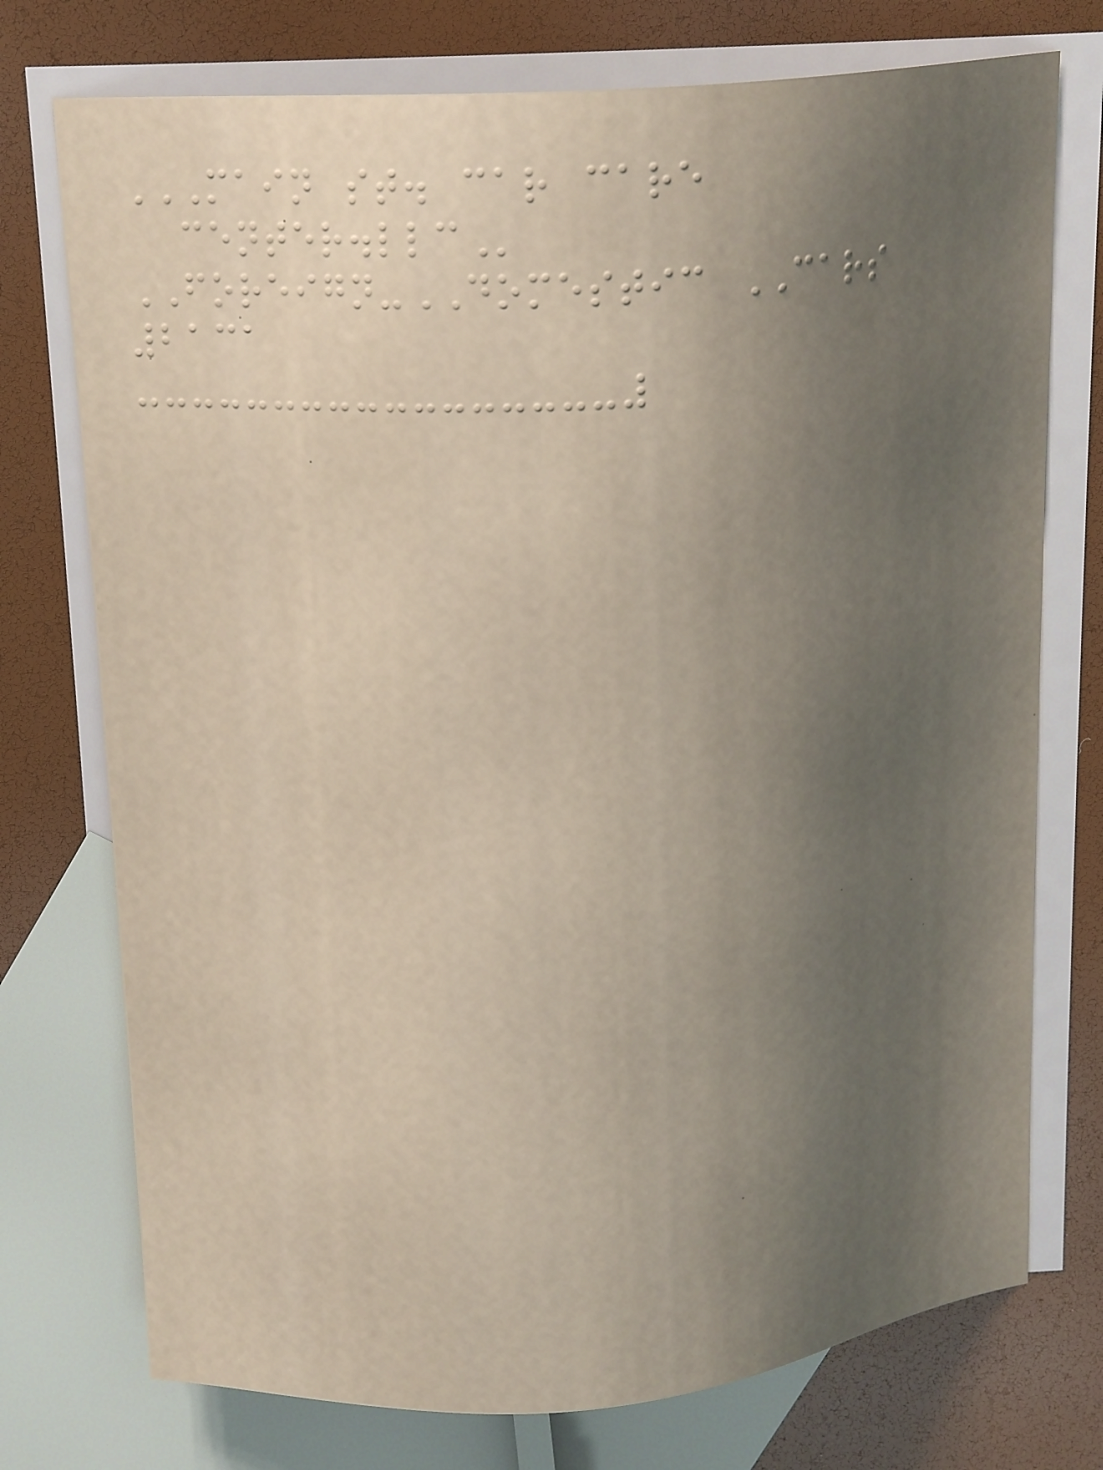MAIN ST. CAR CARE
CENTER.LLC
FOREIGN-DOMESTIC CARS
2131
